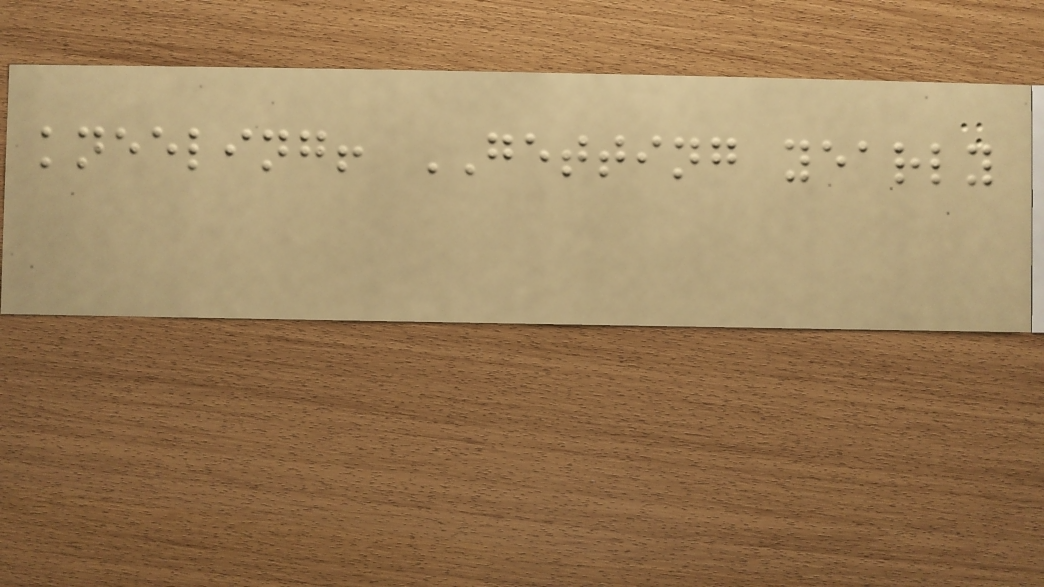kneeling! GETTING yearly
